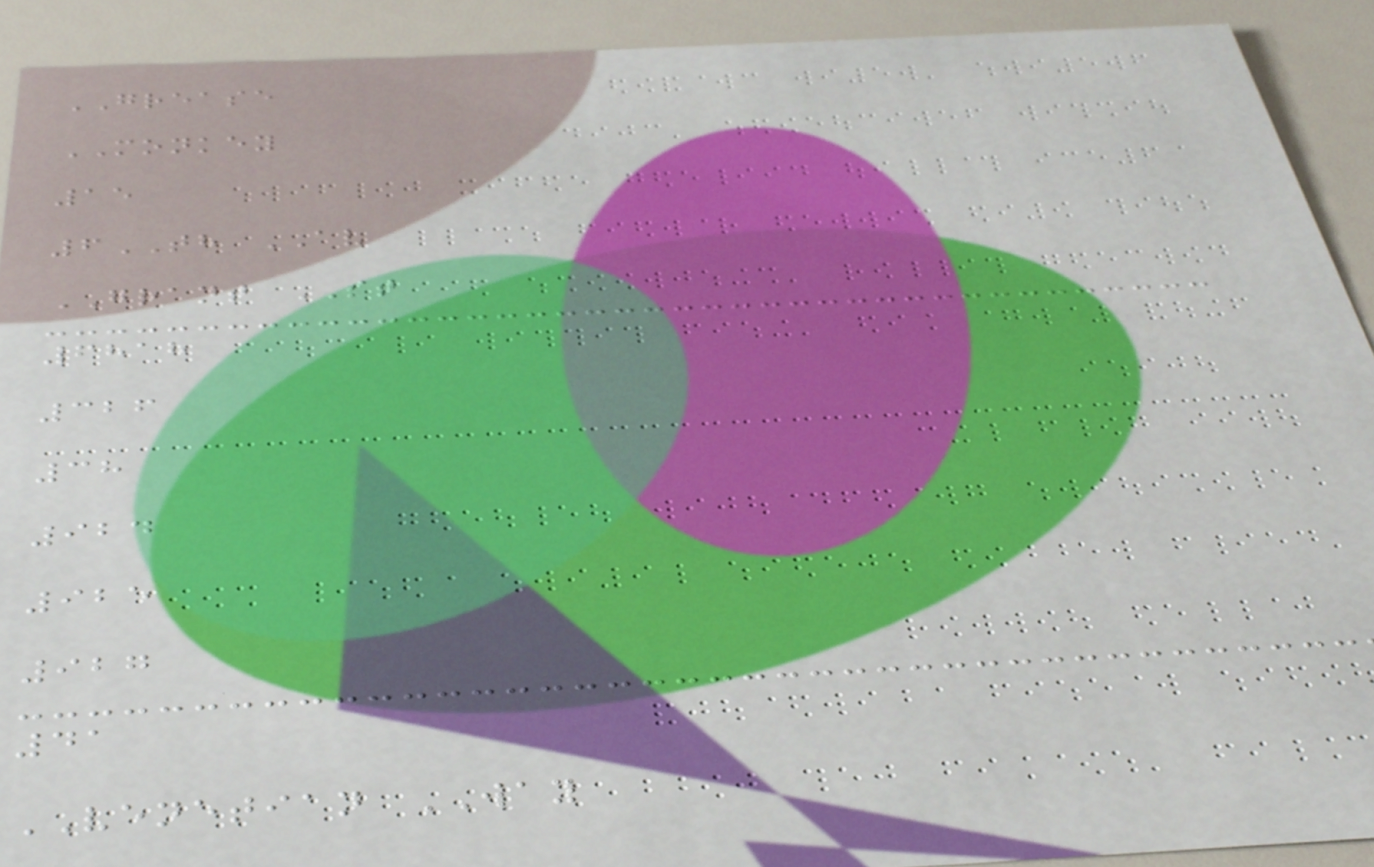GREASE
MONKEY
15
6TH AV
GRANT ST
6818
326
38
924
925
927
41
VENETIAN WAY
